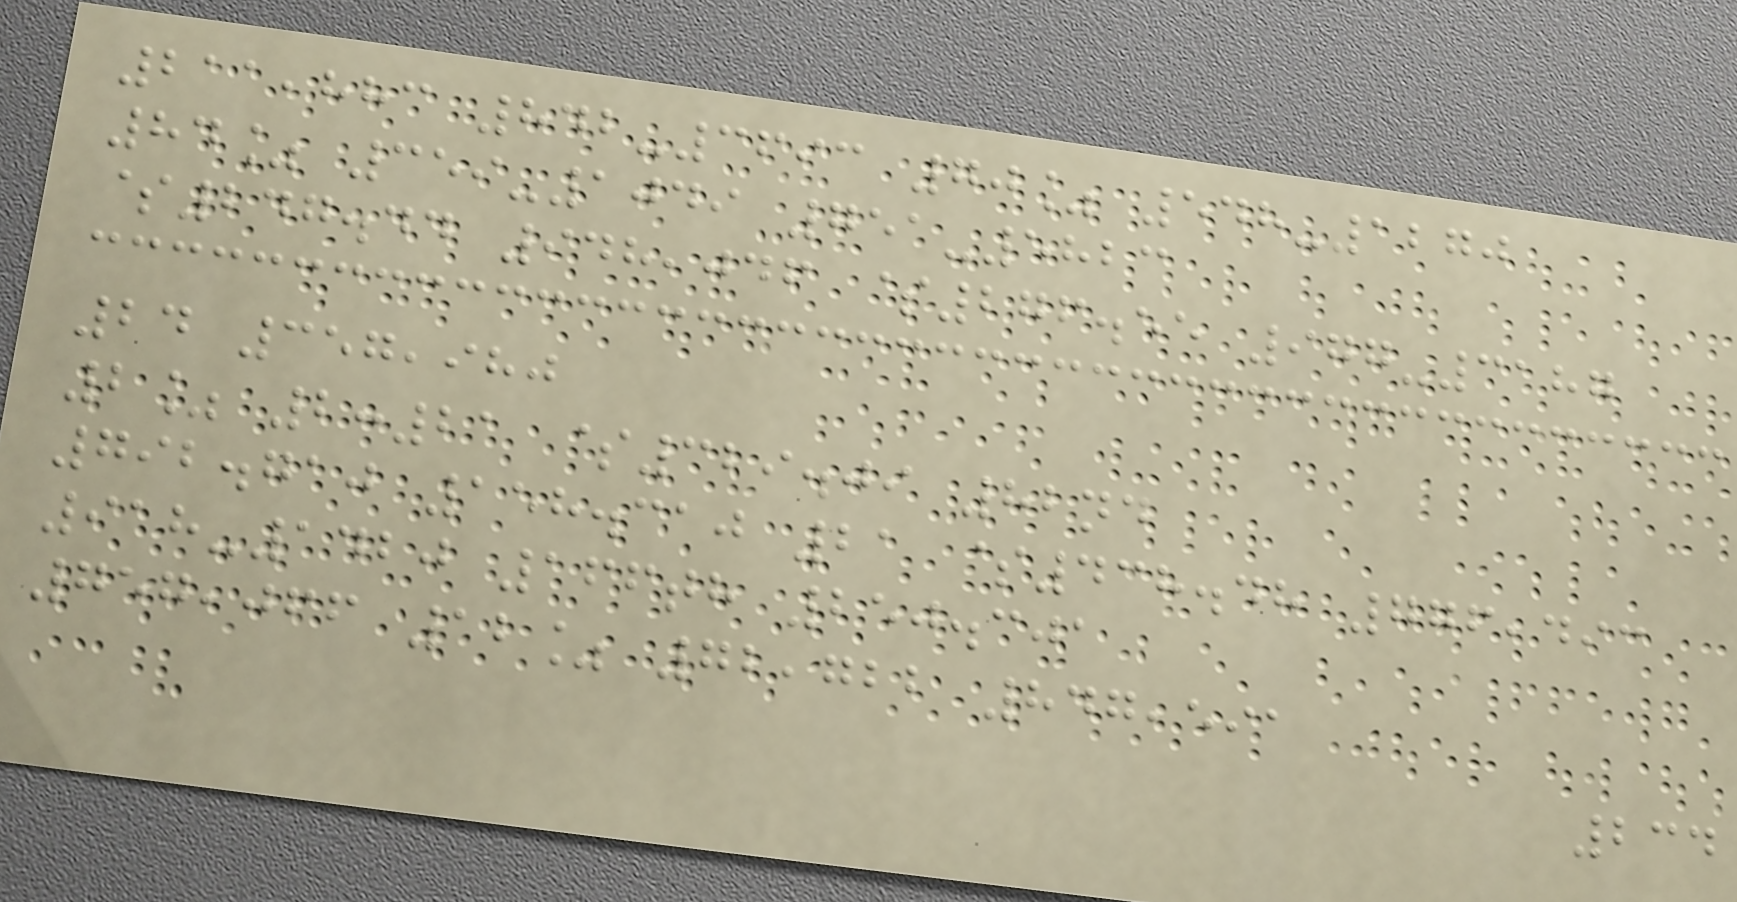211,883 842-3693 70% 548-1270
84% 359-1049 751-5823
$247.44 948,046 $276.55 977-3187
24 357,980
2% 2:21 $329.09 82nd
792.710 158.310 21 $438.48 776,493
918-1420 166th 250.301
757,066 12% 72,722 847,591
234
